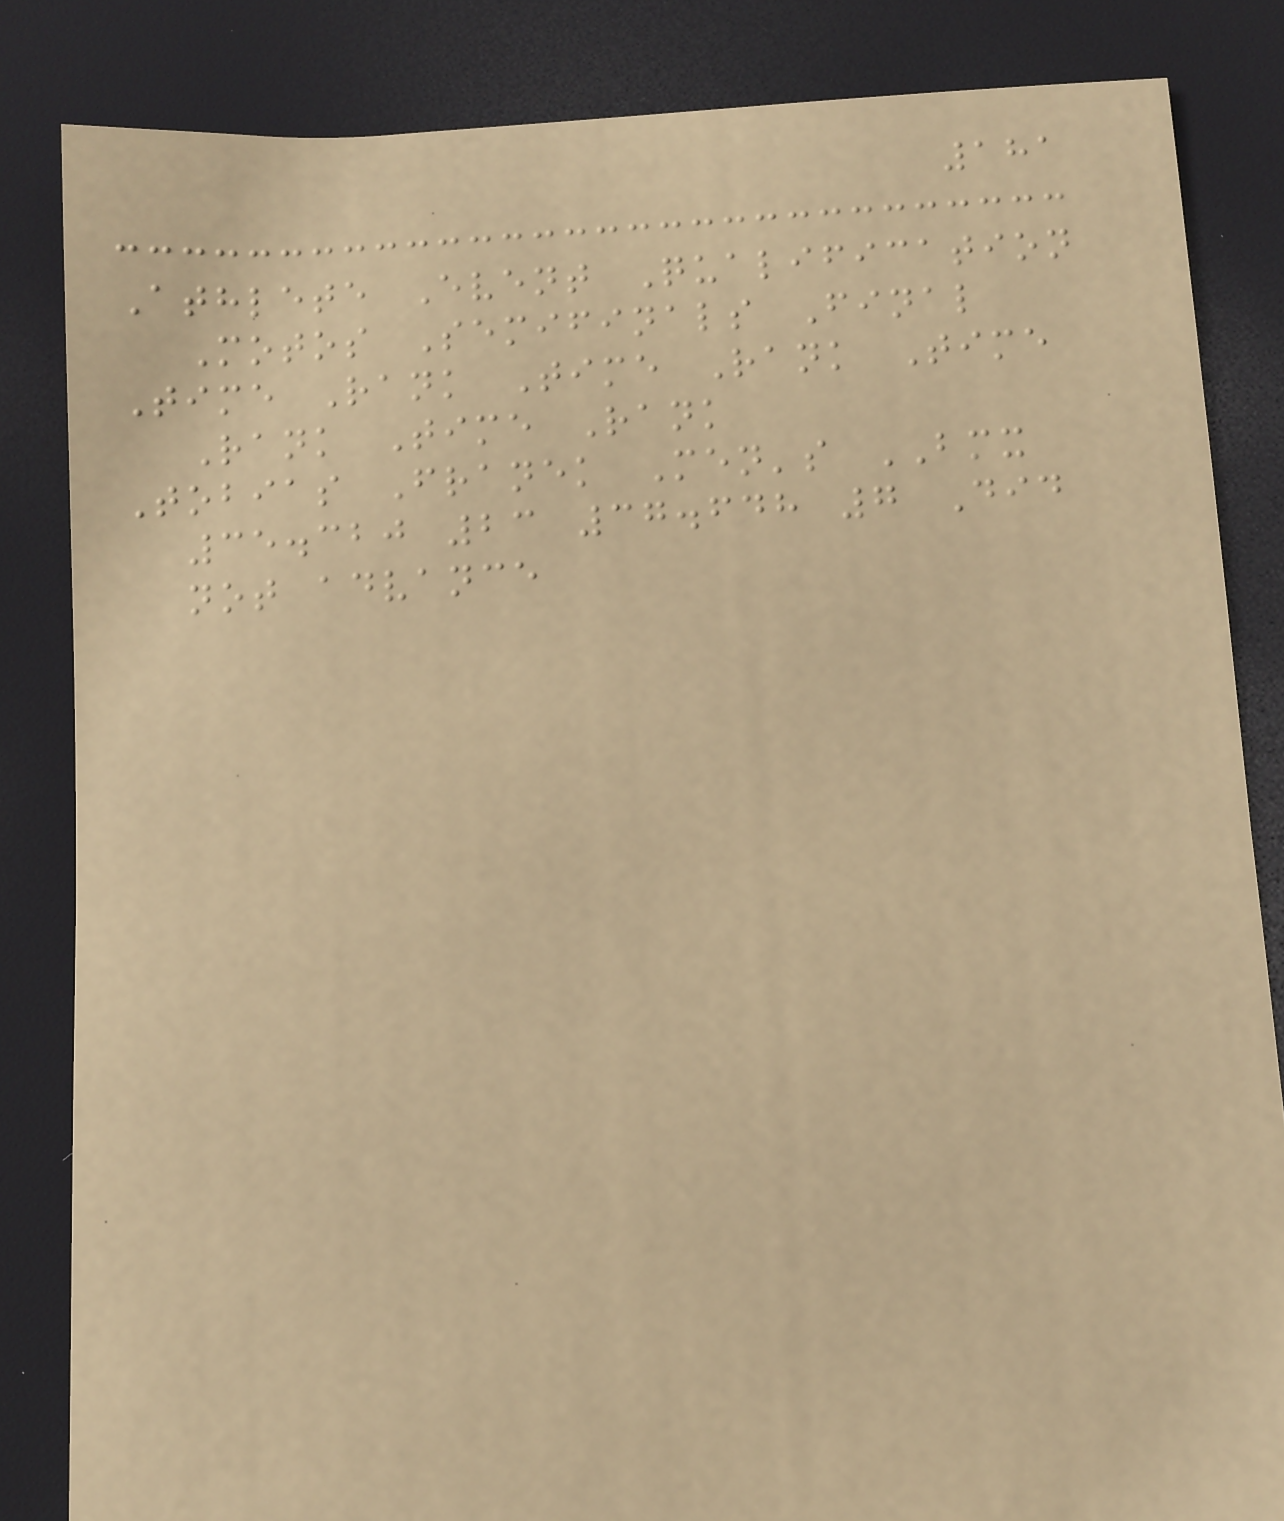181
Athlete Event Qualification
Motos Semifinals Final
Time Rank Time Rank Time
Rank Time Rank
Tobias Franek Men's BMX
35.320 23 37.648 7 Did
not advance
